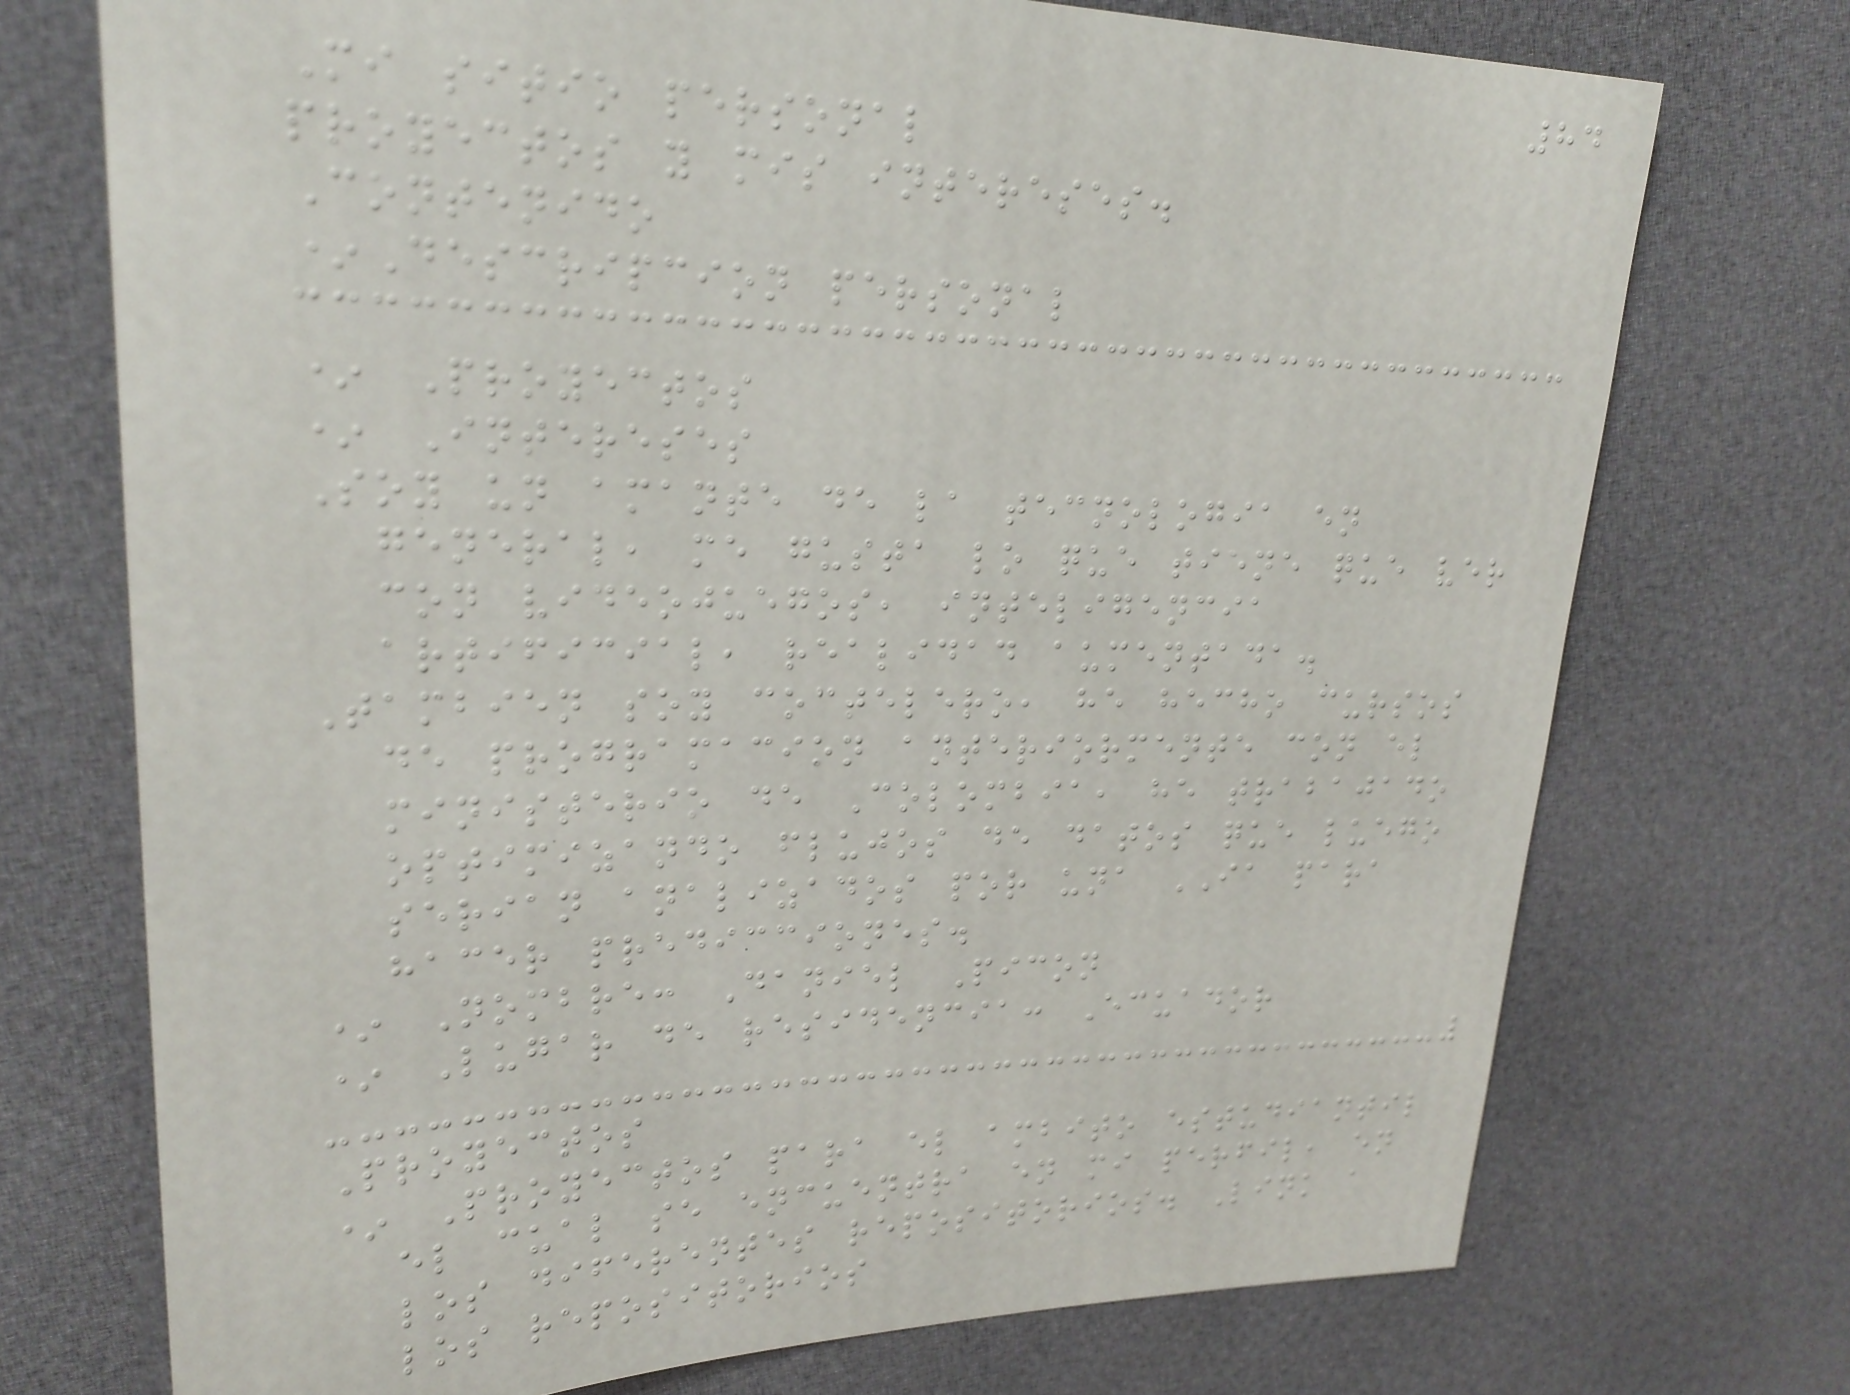84
Mi sitio personal
proyectos y mis intereses.
Contenido
*Descripcion personal
* Proyectos
* Intereses
Soy un amante de la tecnologia en
general, me gusta lo que tiene que ver
con videojuegos, inteligencia
artificial, realidad aumentada.
Tambien soy coctelero, he hecho cursos
de programacion anteriormente con el
ministerio de Colombia, he trabajado
optimizando flujos de datos que luego
serian analizados por una IA para
hacer predicciones.
* Nombre: Daniel Picon
* Lugar de residencia: Ecuador
Proyectos
* Proyectos para el ambito estudiantil
el cual se encuentra en mi perfil, en
los diferentes repositorios. Link a
los repositorios
